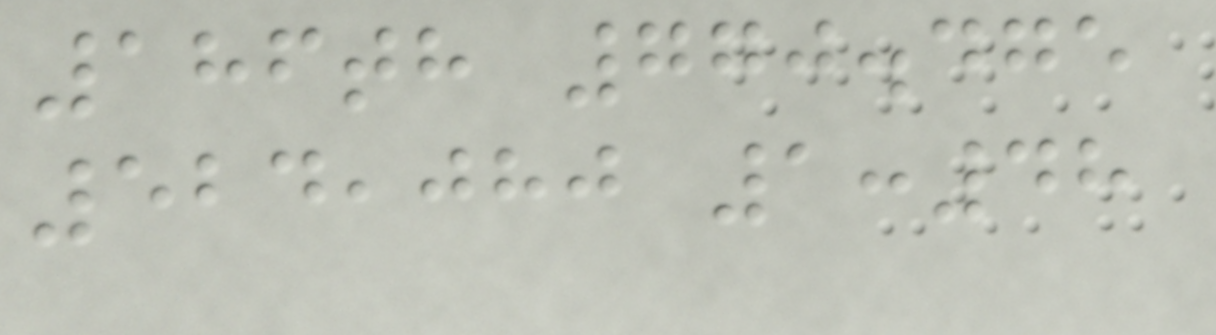186th 770.475
524,080 1:48
